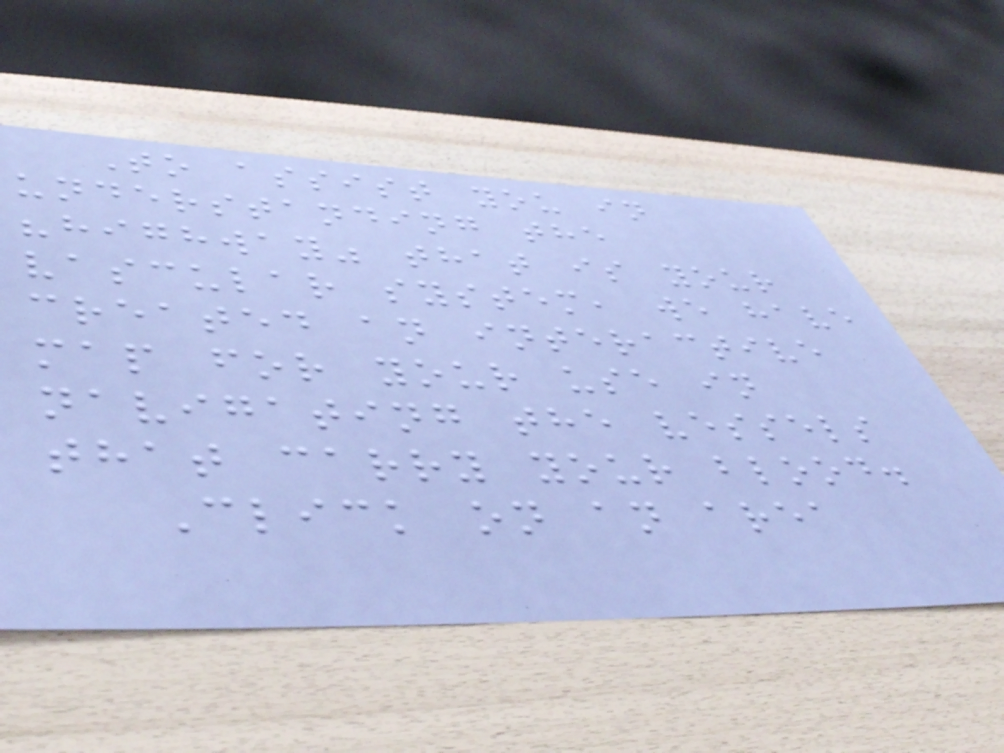To assist you in
understanding the
"highway" that is your
vascular system, we have
created an interactive
map for your use in
navigating the vessels
that carry your blood.
Click on an area
